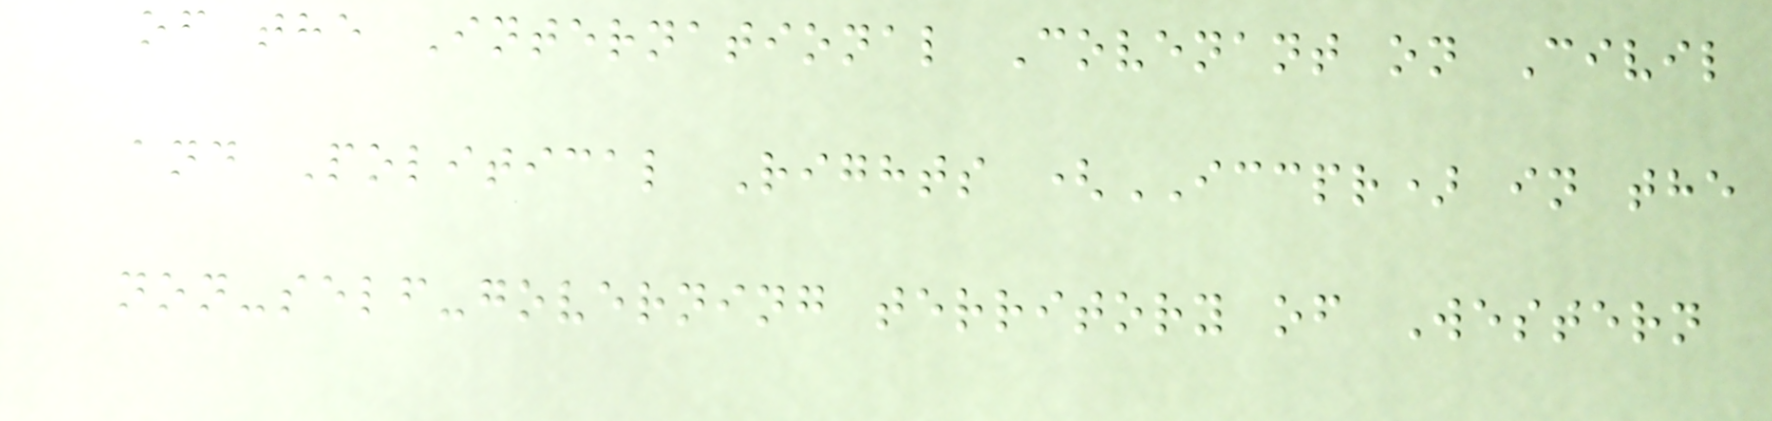of the International Covenant on Civil
and Political Rights (ICCPR) in the
non-self-governing territory of Western
